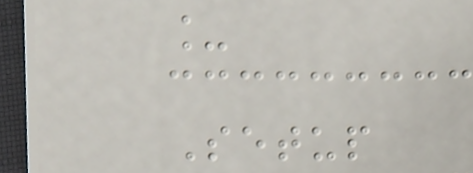_
Setup
